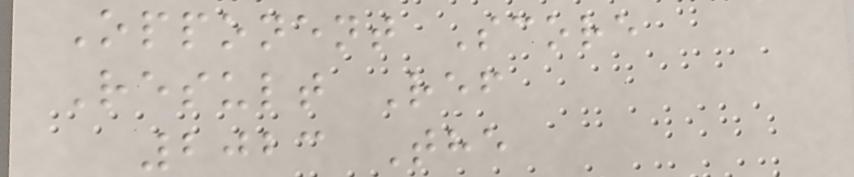Opponent Score
Result Ref
2023 The
